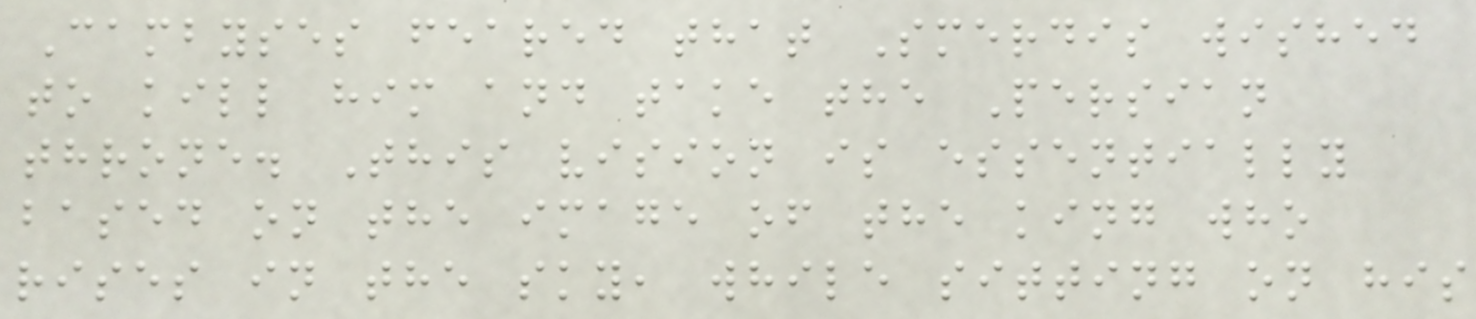Cambyses feared that Smerdis wished
to kill him and take the Persian
throne. This vision is essentially
based on the image of the king who
rises in the sky, while sitting on his
